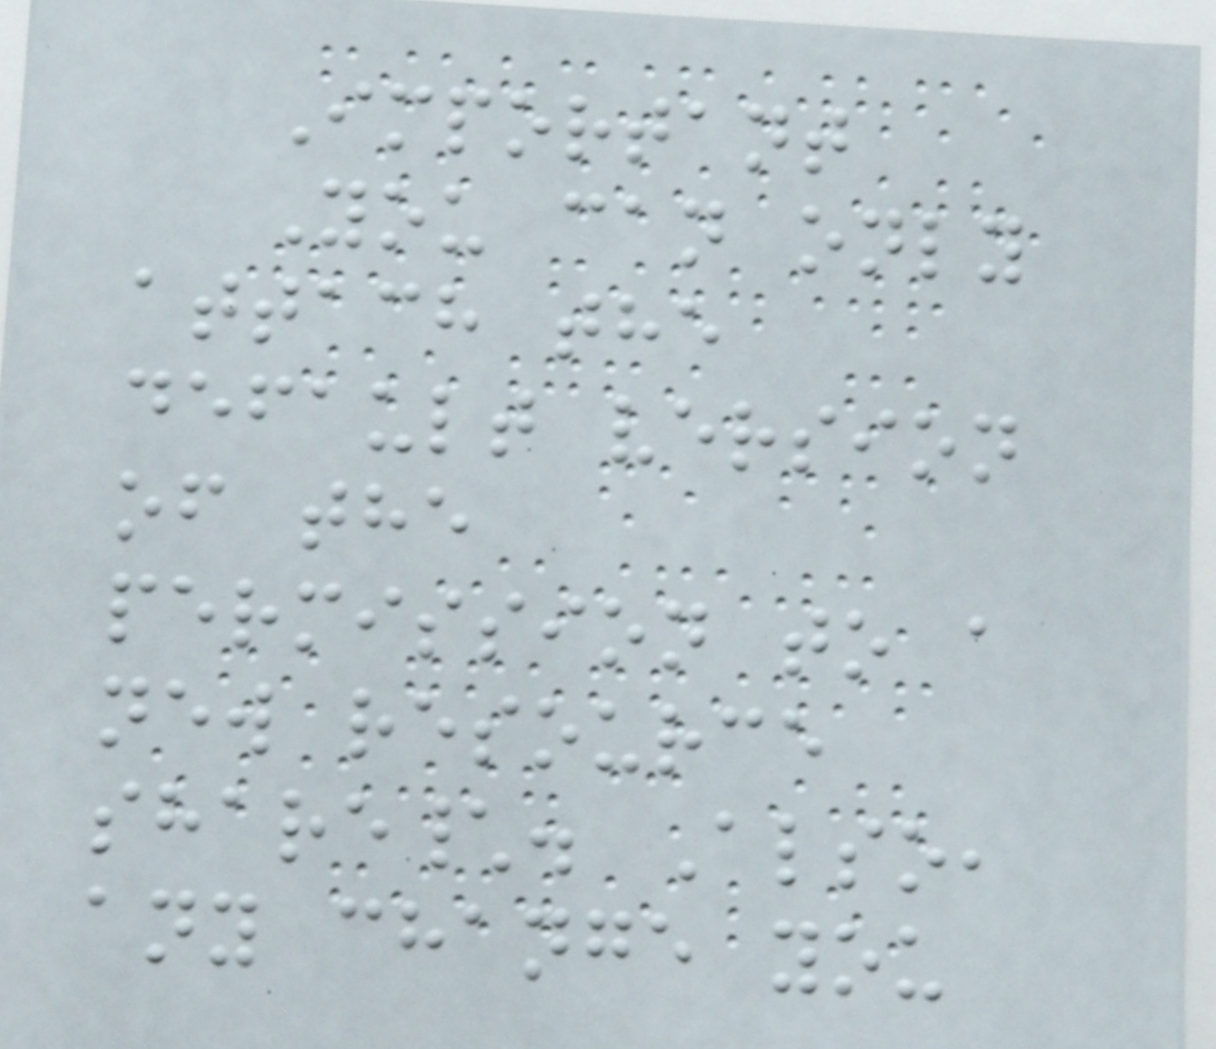Important
You can only
attach the
default version
of the
permission to a
new resource
share\. Also,
any change you
